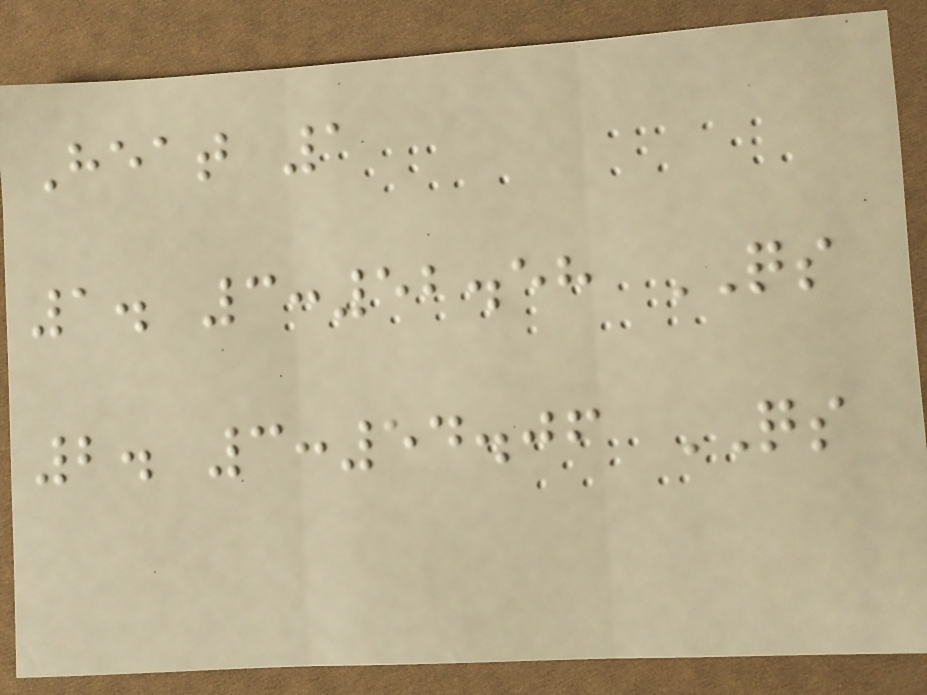Heat 1
1. 3:52.58 QS
2. 3:54.06 QS
